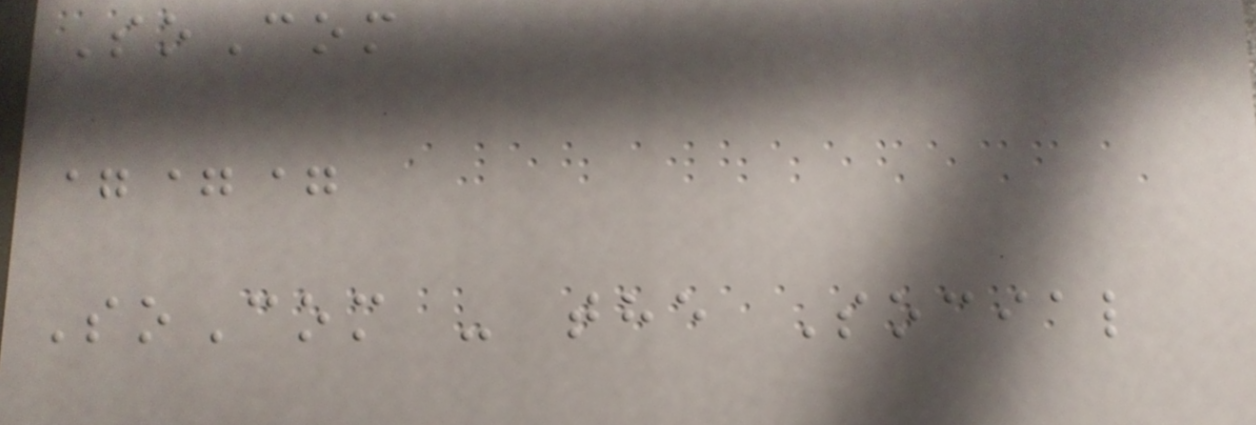SoCom
===
SoCom - the Social
